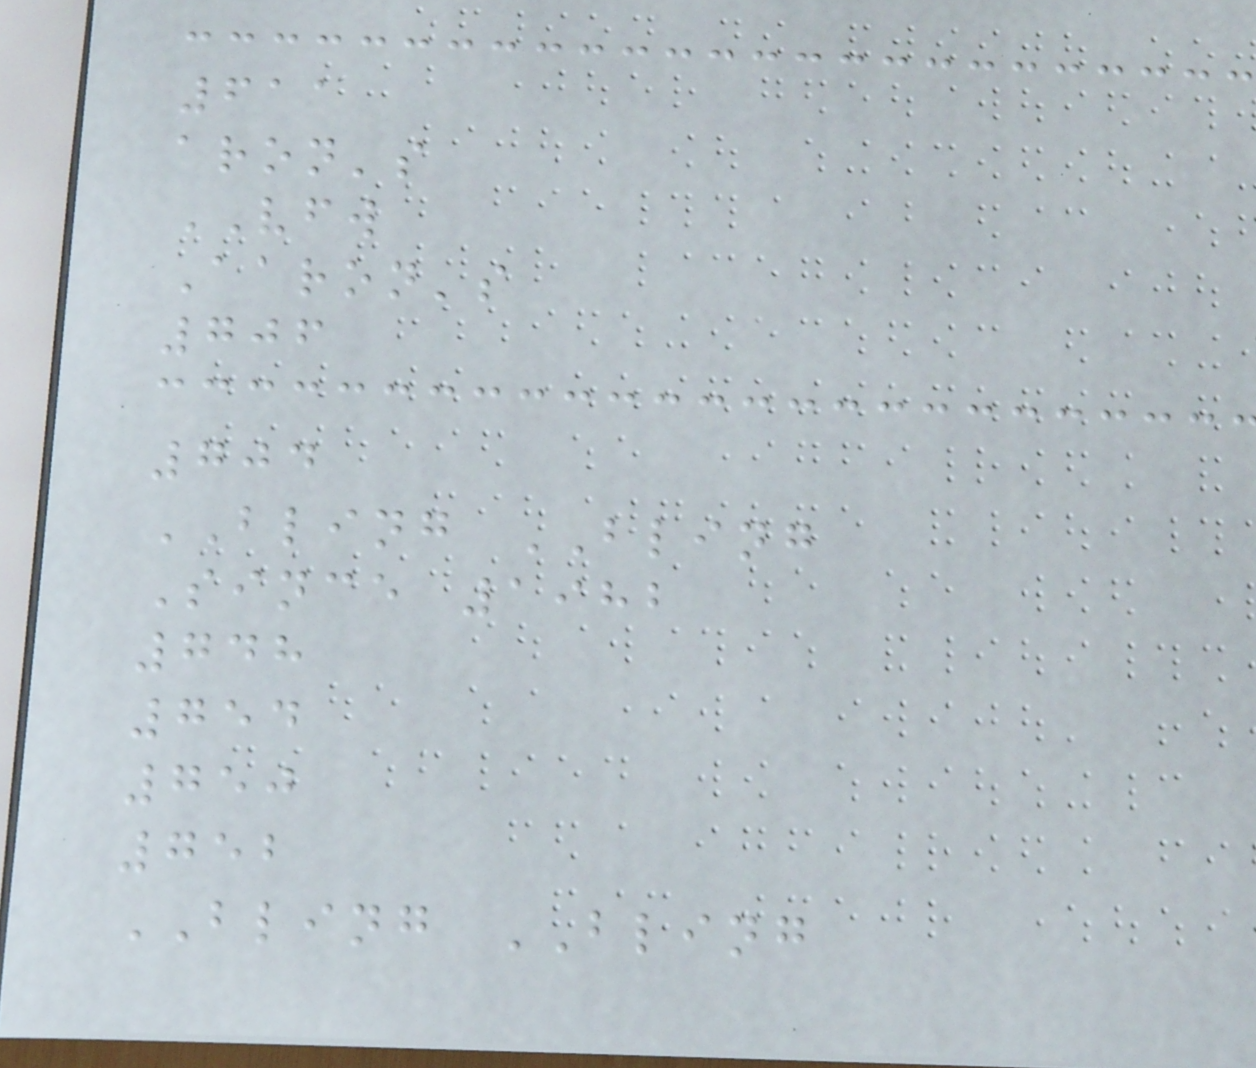611
aron's
VFW
Aaron's
706
704
BLING BLING
Since 1982
748
754
750
752
BLING BLING
